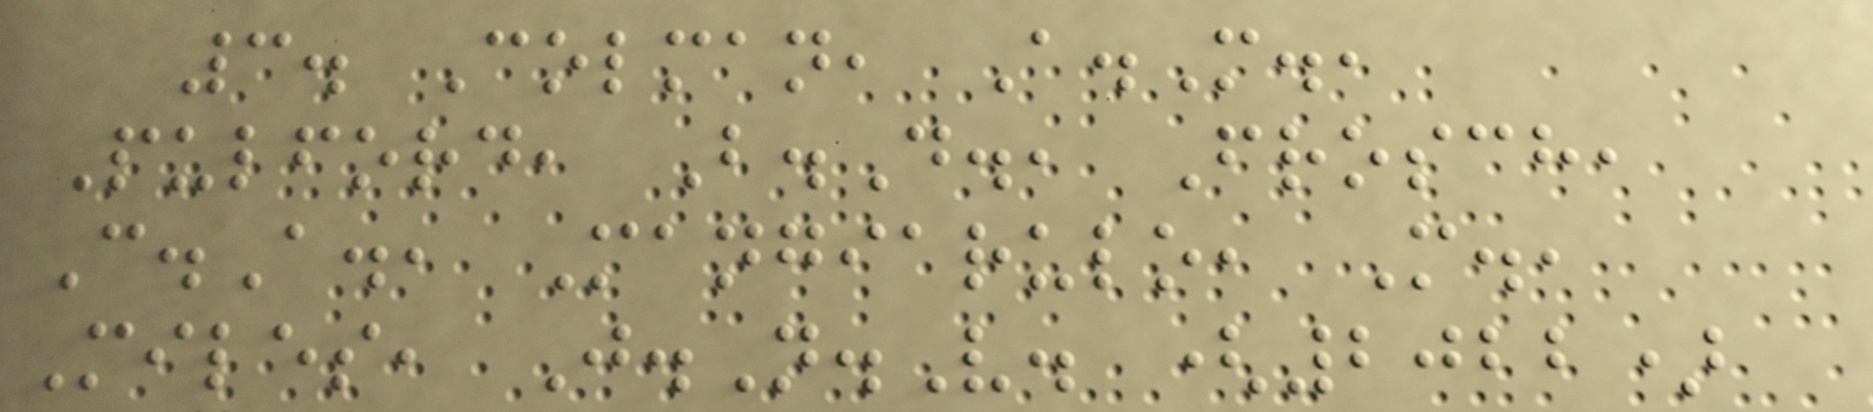3. Colman, A.M.,
Pulford, B.D., Frosch,
C.A., Mangiarulo, M.,
Miles, J.N.V. (2022)
